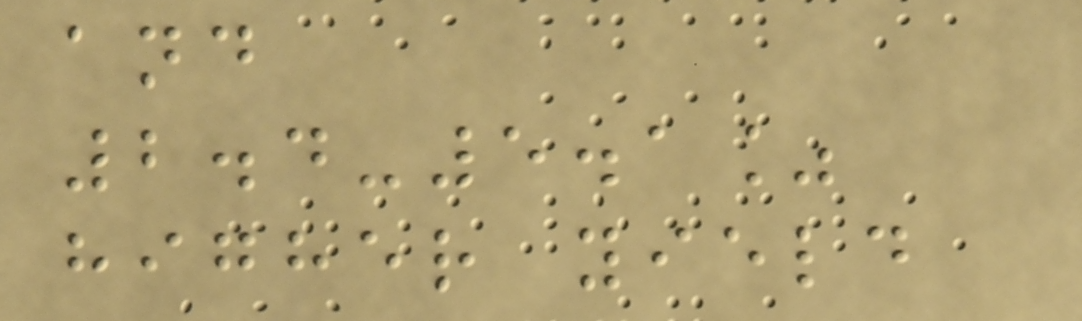and
2.4-5.1%
higher yield
